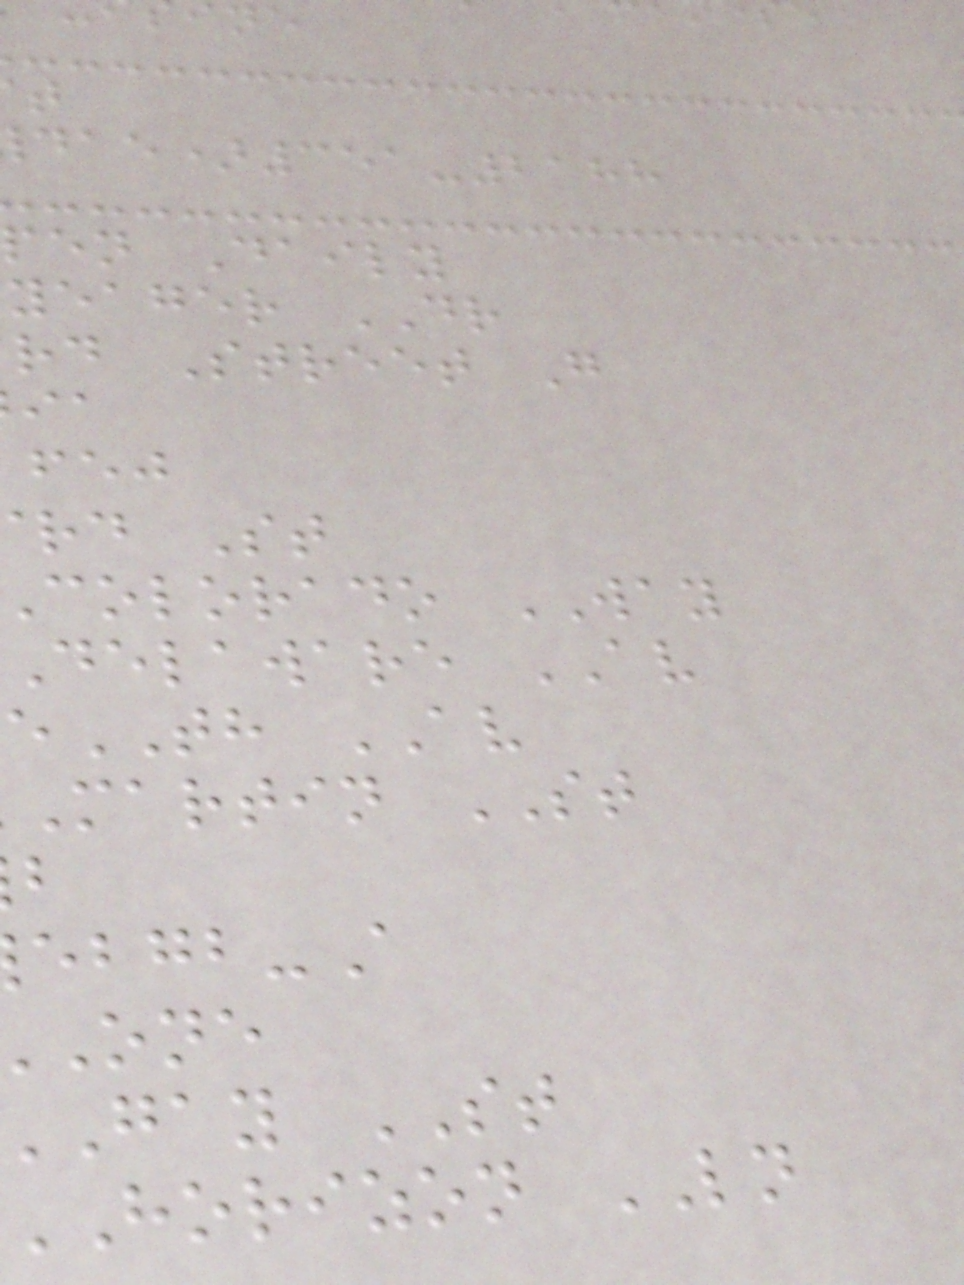)351-2188
en Daily
yeager DR
rd Street G
rd St
colorado WAY
delaware AV
TH AV
martin ST
gay ST
horizon LN
